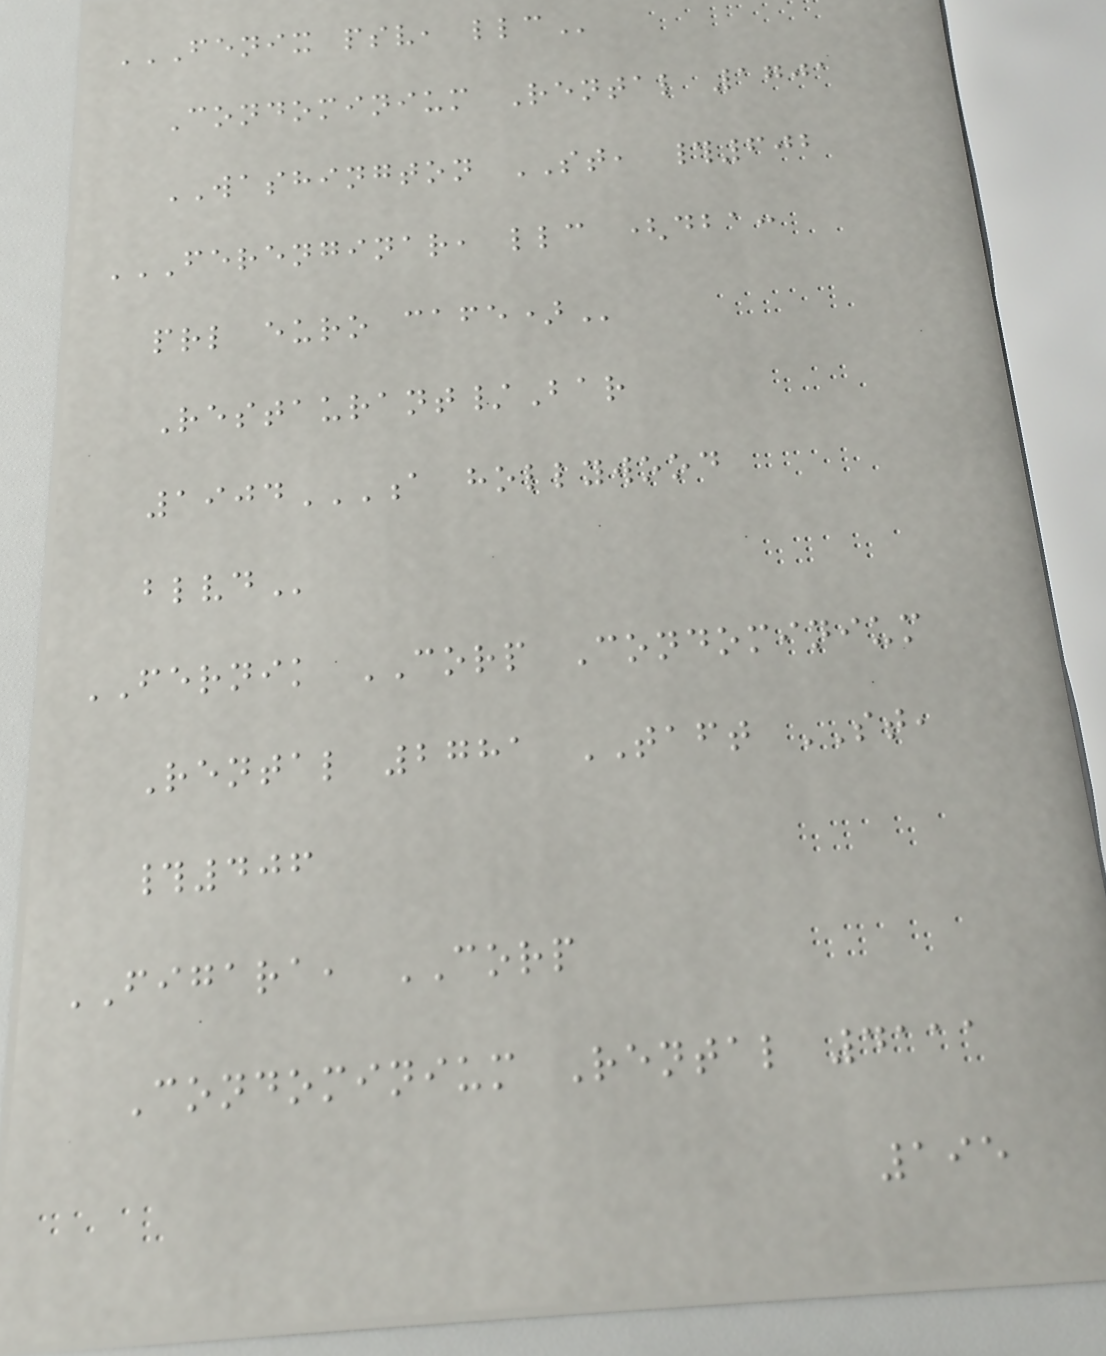FENIX PSV, LLC
Condominium Rental 1701
WASHINGTON ST, #602
FERENGINAR, LLC (DBA:
PRL EURO CAFE)
Restaurant/Bar
1904A HOLLYWOOD
BLVD
FERNIK CORP Condominium
Rental 2781 TAFT ST,
#406
FIGARA, CORP
Condominium Rental 4111
195
